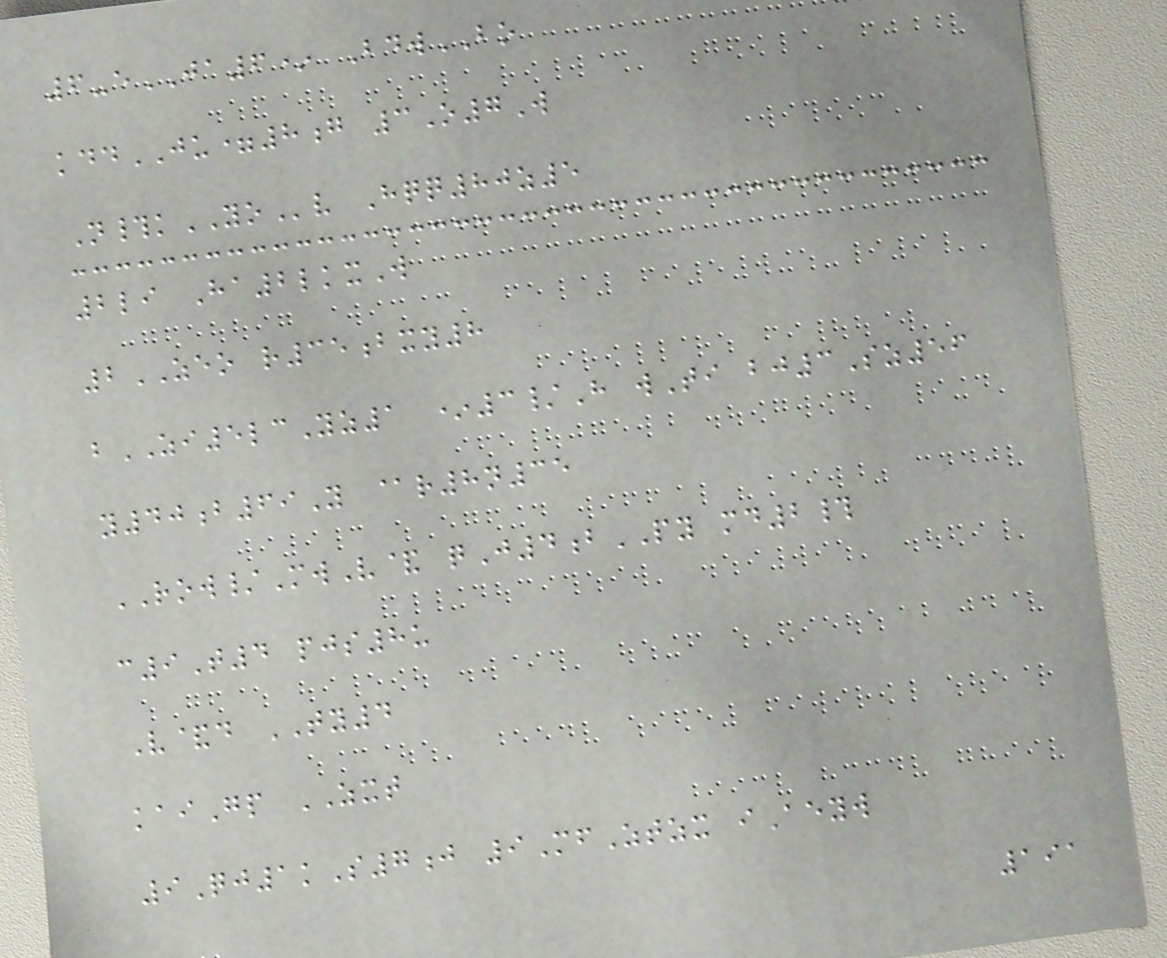6-eJA6* BdwBO
kddJU=8g 3O7W
N#kYOv Hqq80z5
2li Ha2lkxW
2ZEO r35bxy8
bZI5lcYz1 *3/H wTi bj3Sz56
y40b69Y @r8n35
ROW/MwV& qJ4bPY md2#
c9T4 pjs8u
V&d TY4
kaiGp ZXT
9Qj1kS7j 9MfZtzx iAeyw
191
